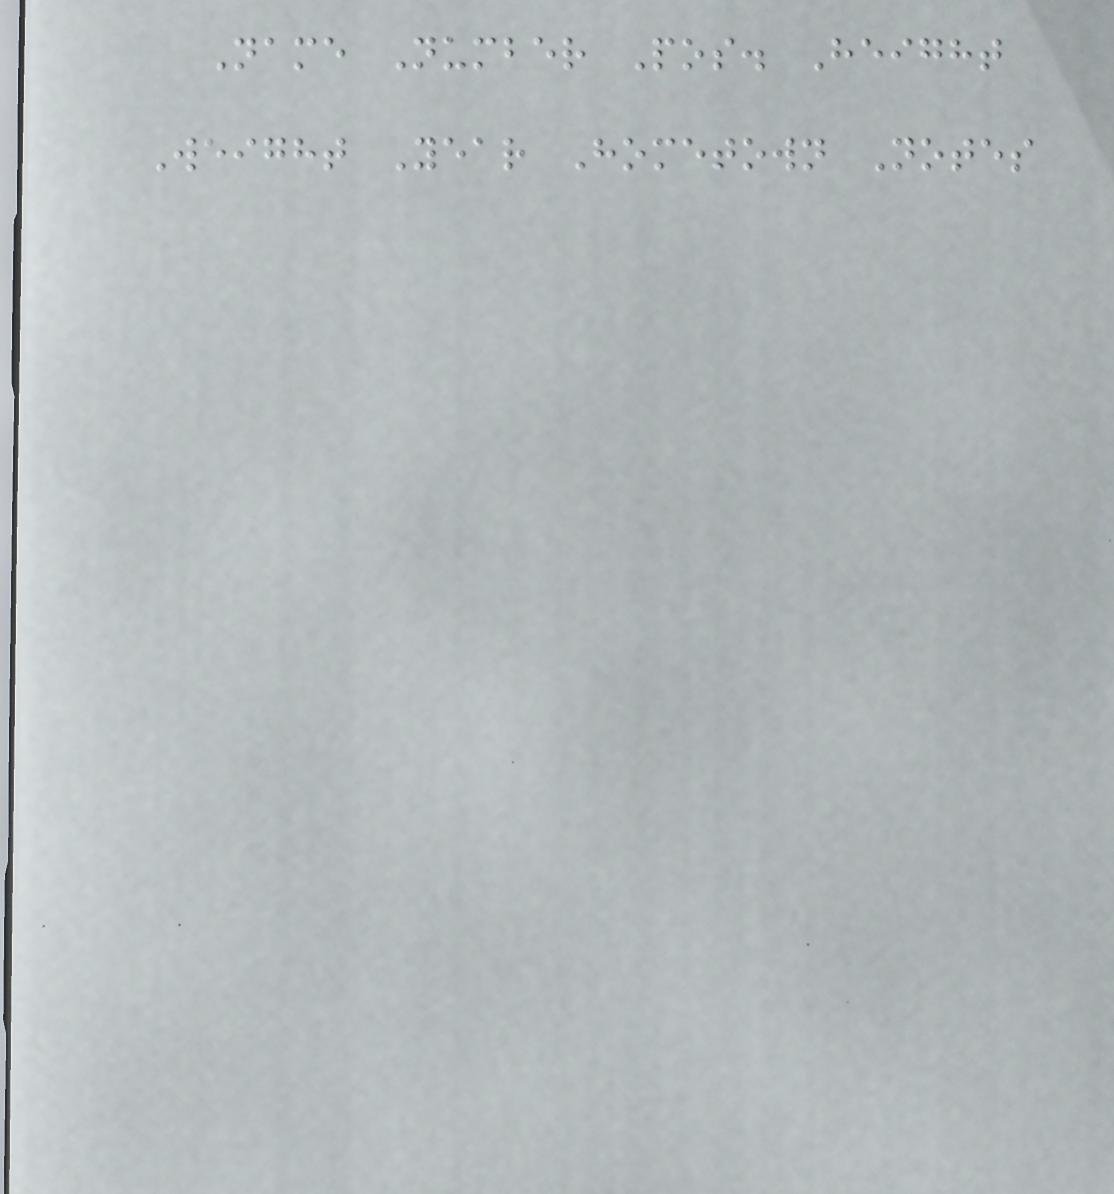Name Number Pos. Height
Weight Year Hometown Notes
